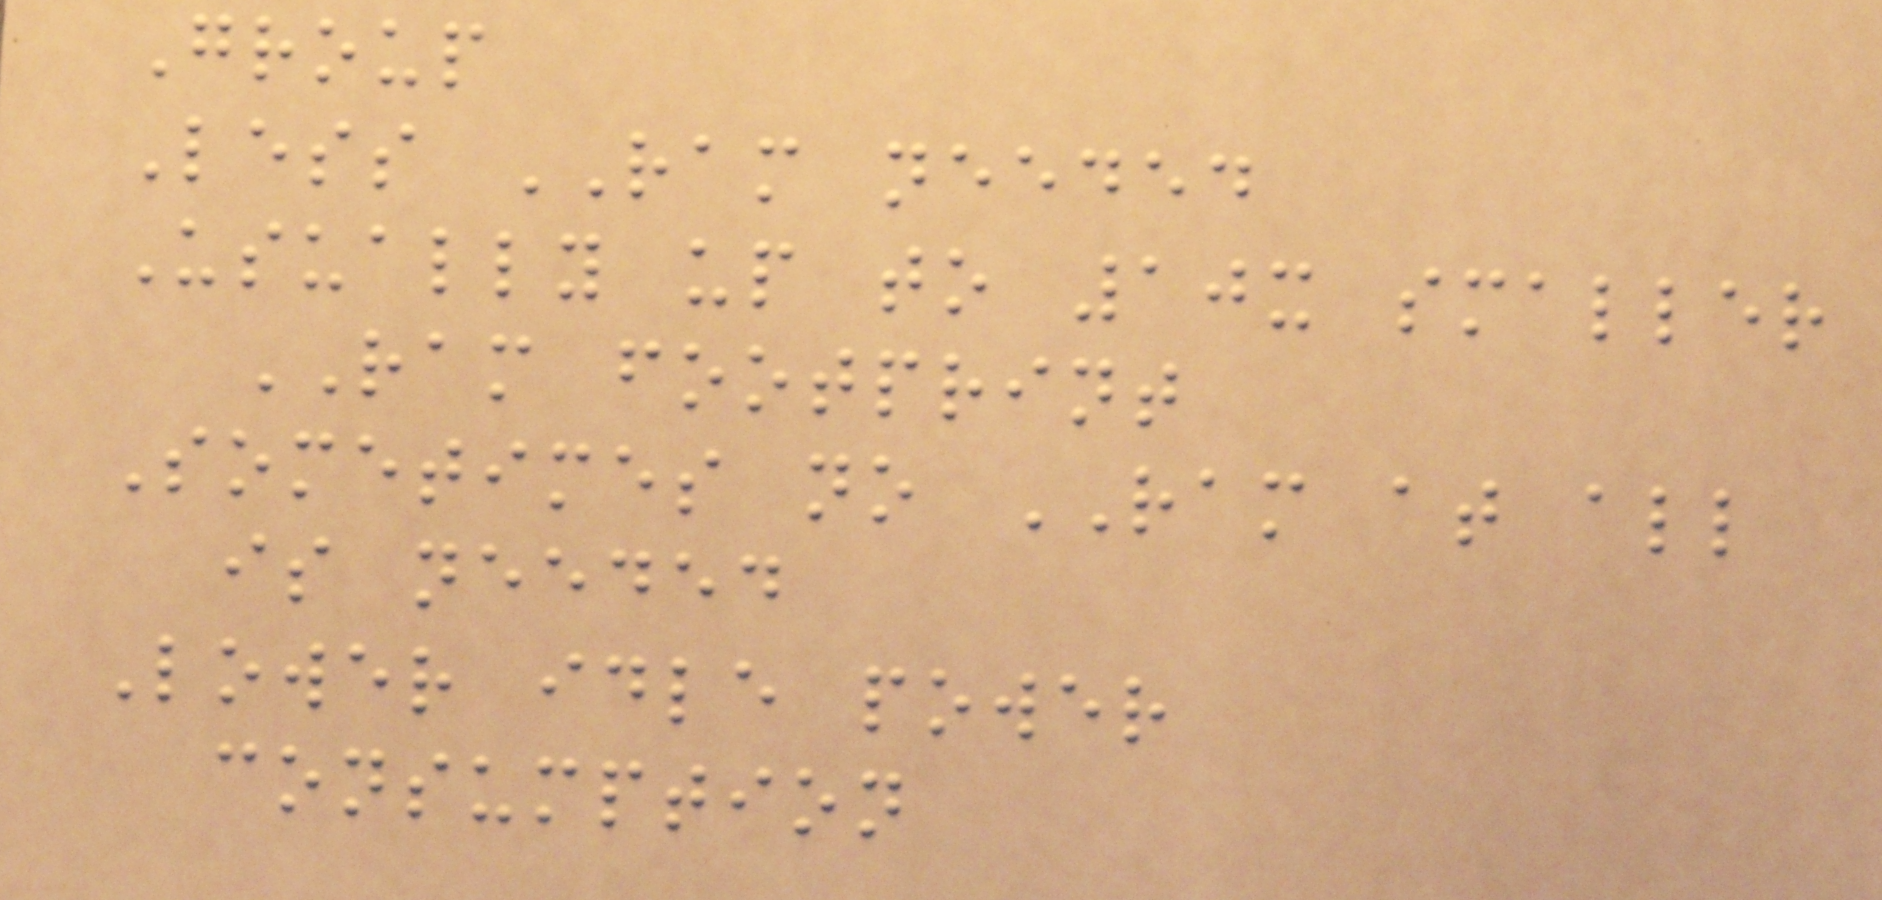Group
Less RAM needed
Usually up to 10x smaller
RAM footprint
Sometimes no RAM at all
is needed
Lower idle power
consumption
